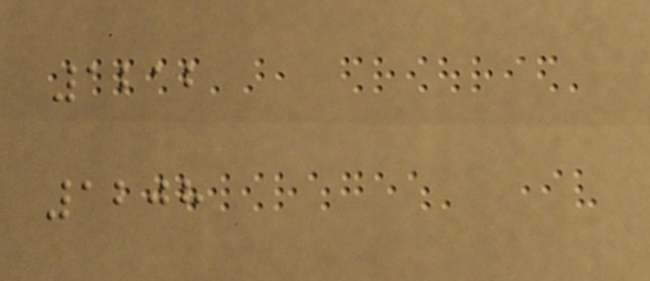1212
1208
